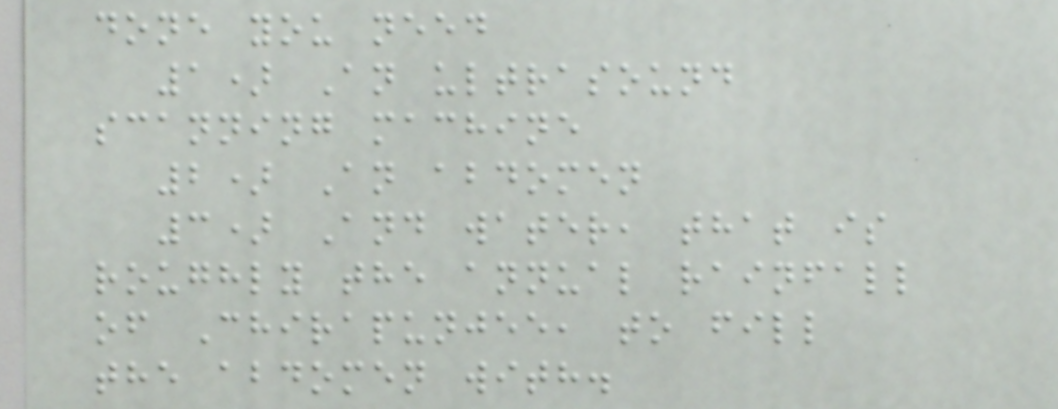done you need
1) An ultrasound
scanning machine
2) An abdomen
3) And water, that is
roughly the annual rainfall
of Chirapunjee, to fill
the abdomen with.
